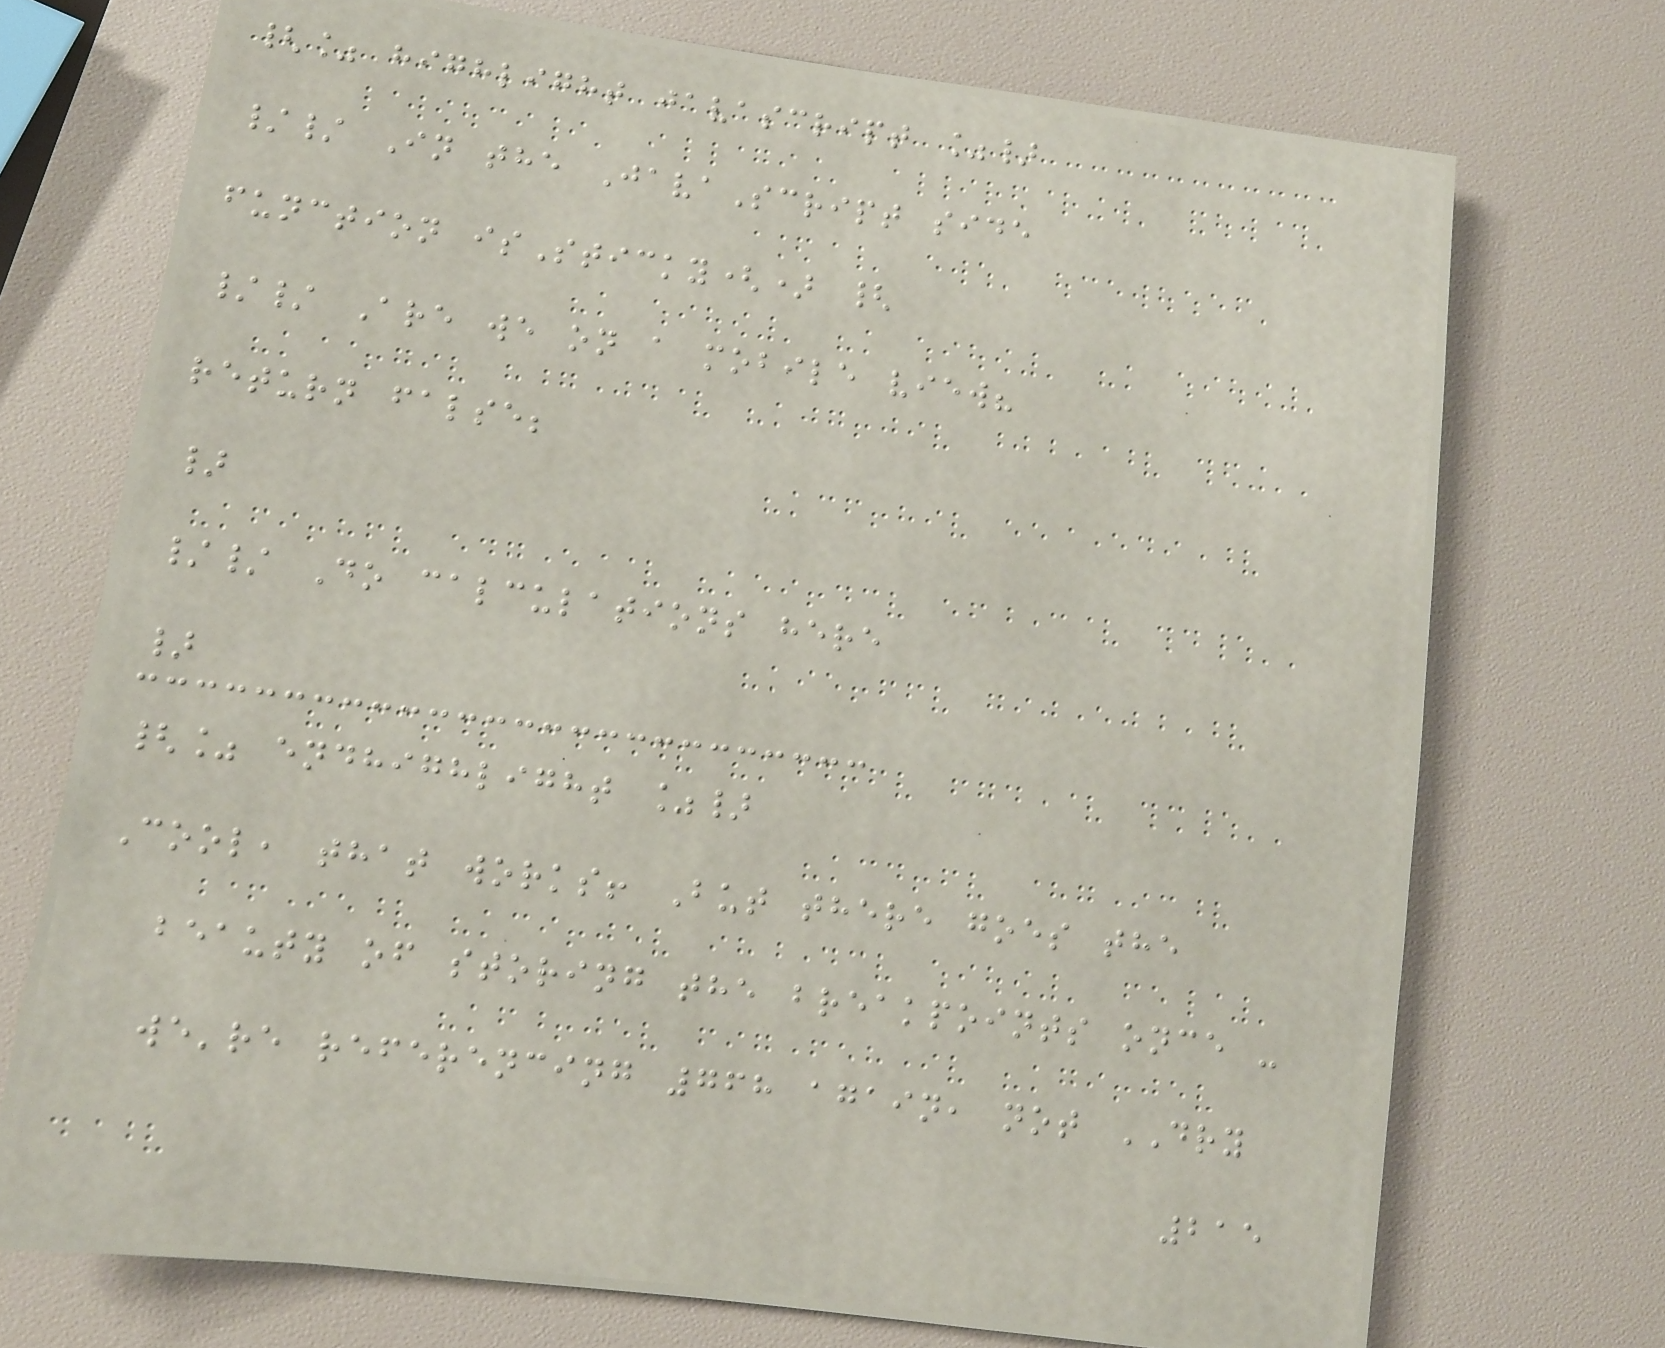{% highlight javascript %}
// In the JavaScript side
function isSticky() {
// Are we on a mobile view?
return false;
}
// Do calculations here
}
{% endhighlight %}
Cool, that works! But there goes the
beauty of storing the breakpoints once -
we're referencing 768 again, not DRY
215
